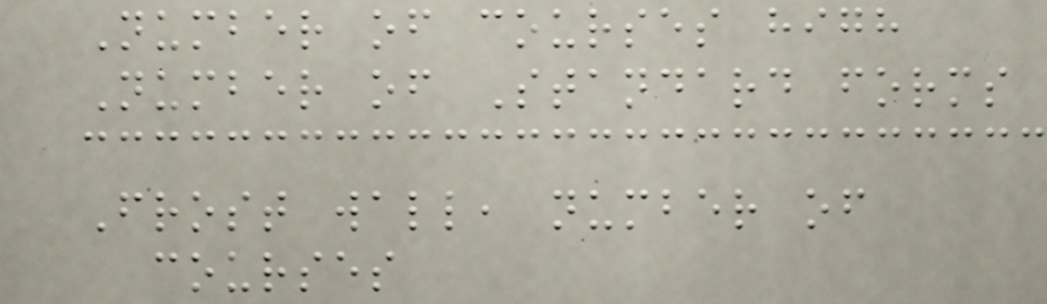Number of courses high
Number of Standard forms
Frost wall, number of
courses
